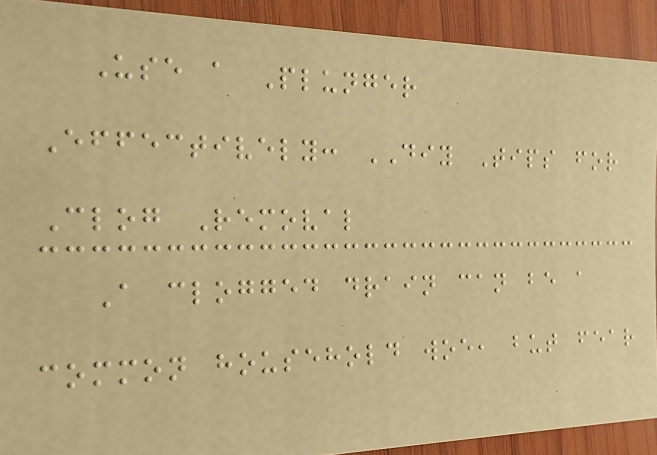Use a Plunger
Effectively: DIY Tips for
Clog Removal
A clogged drain can be a
common household woe, but fear
